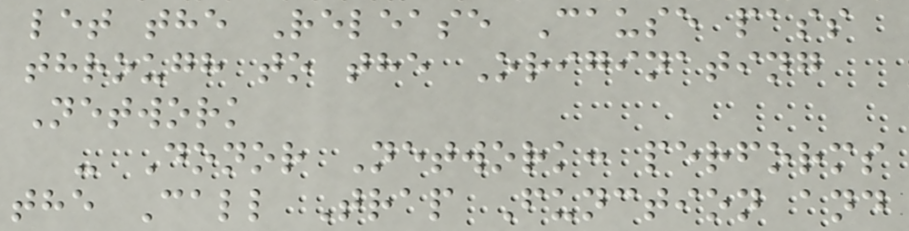let the Release Cause pass
through to the Originating
Network
- Donor Network: performs
the Call Trap Function and
